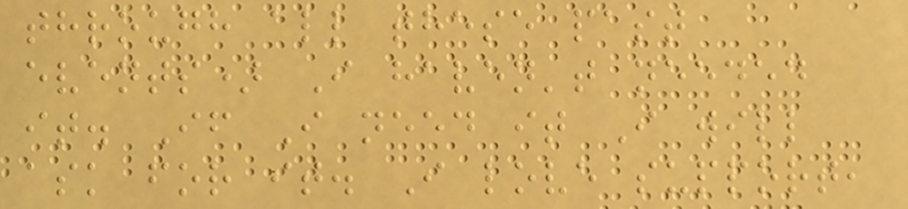through all these past
events) I haven't needed
it. If I need it I will
ask for it. I love support,
